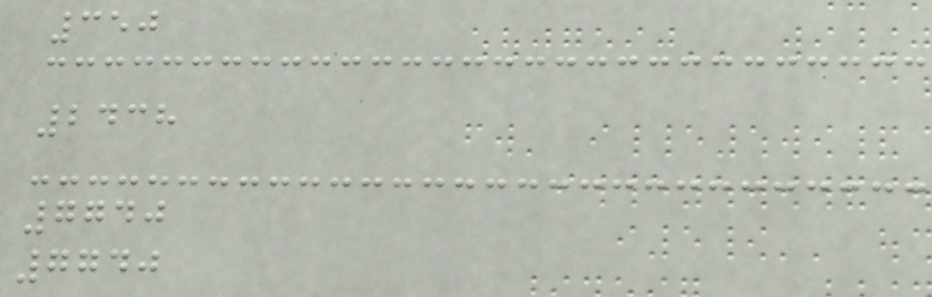350
2438
7740
7740
